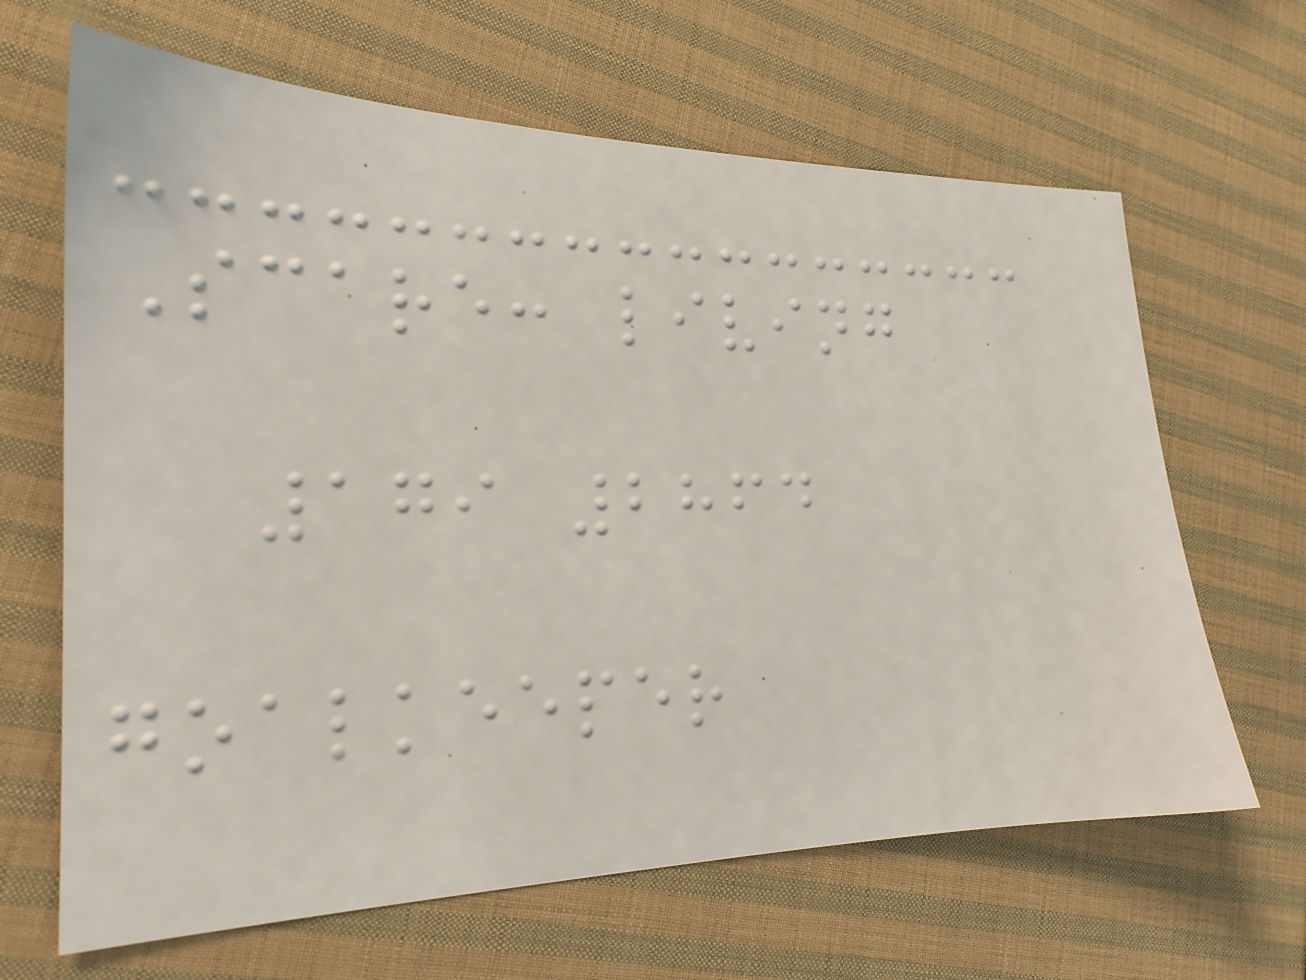Scare: living
179 2864
goalkeeper
